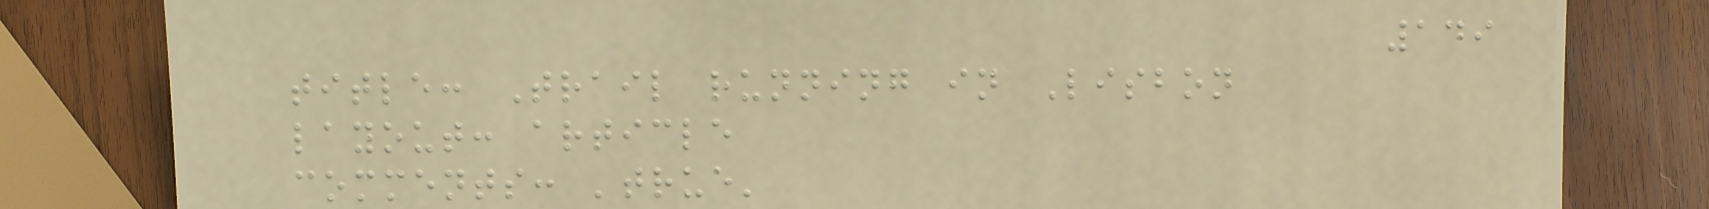149
title: Trail running in Lisbon
layout: article
comments: 'true'
